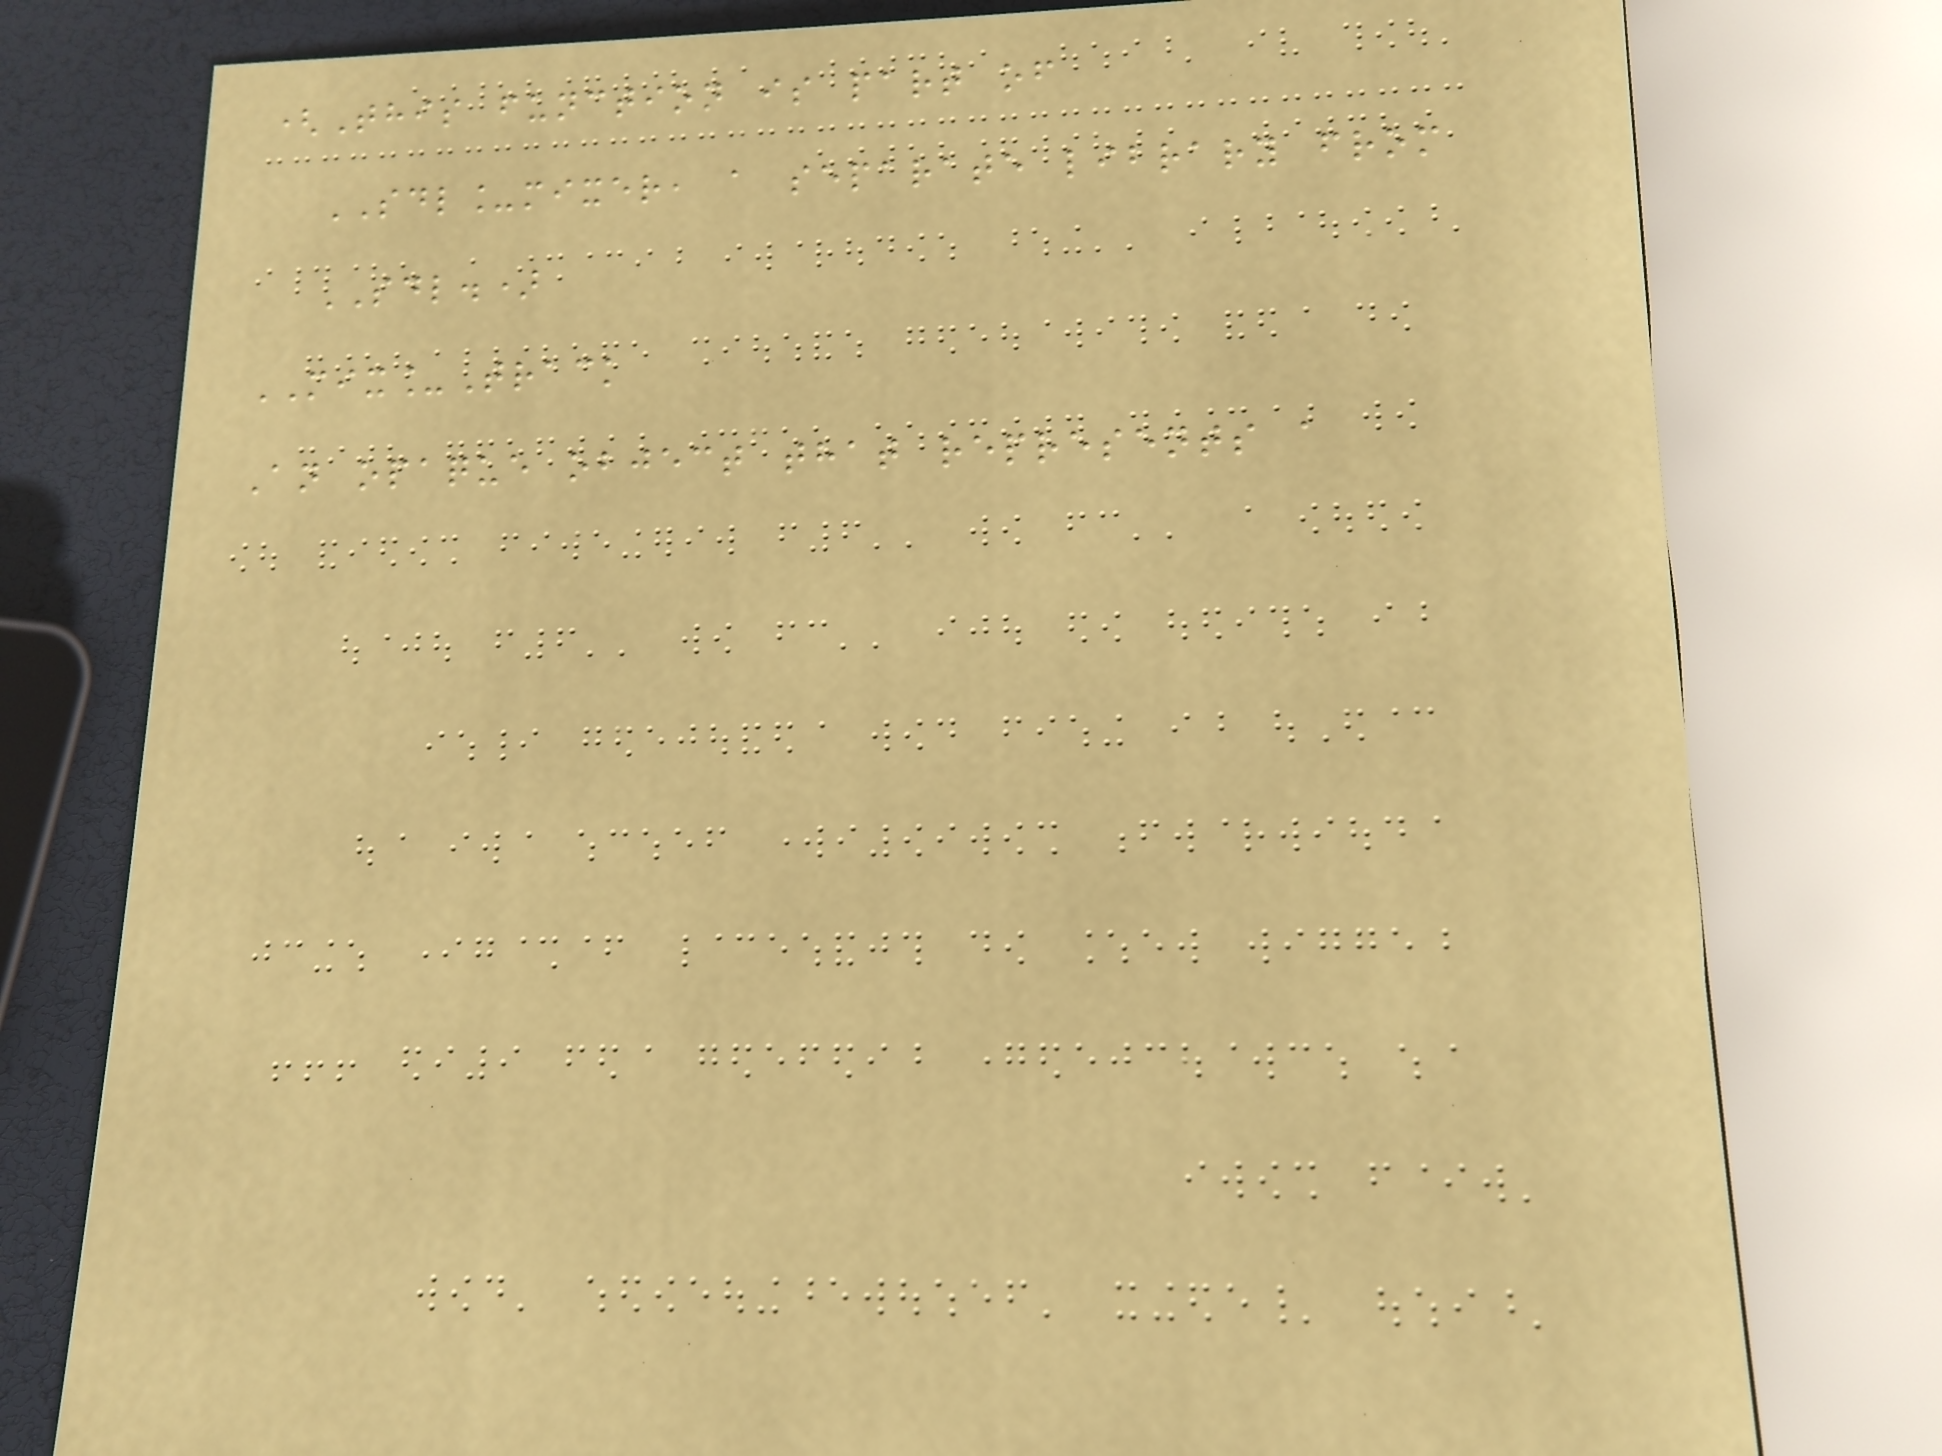(This function is part of
SDL_mixer, a separate library from
SDL.)
MIX_Track
An opaque object that represents a
